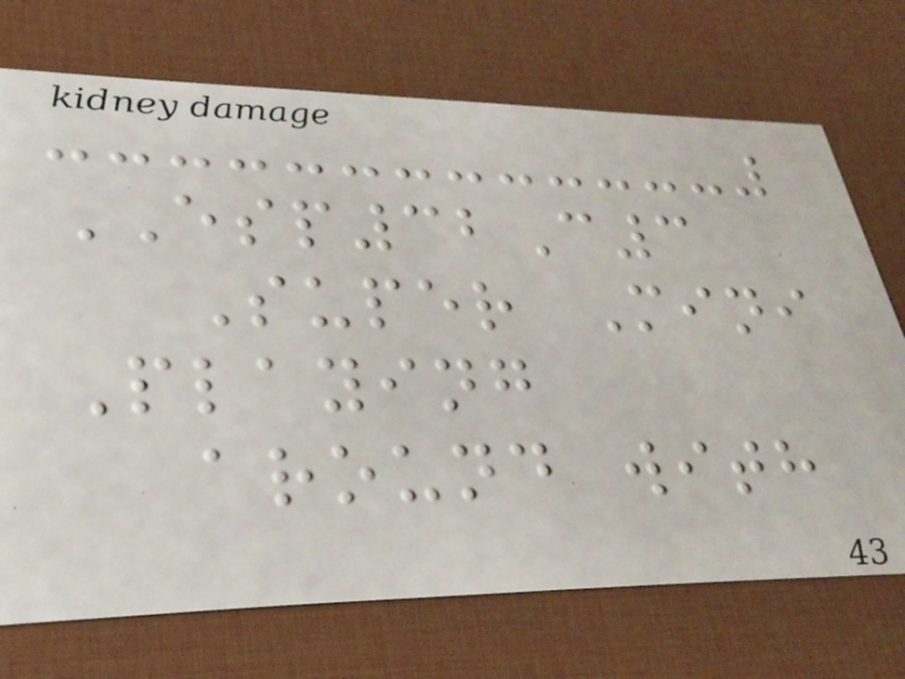ESP32C3
Super Mini
Playing
around with
